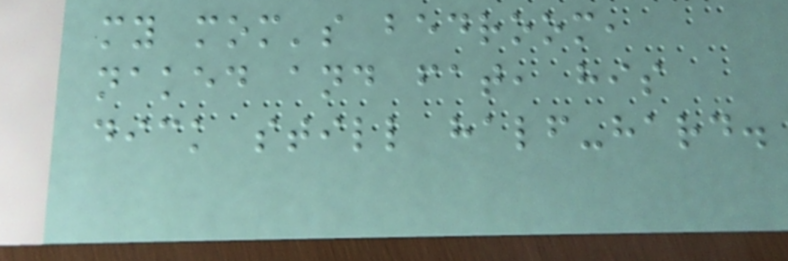my mom's bedroom,
naked and fat, his
dick still half-hard.
